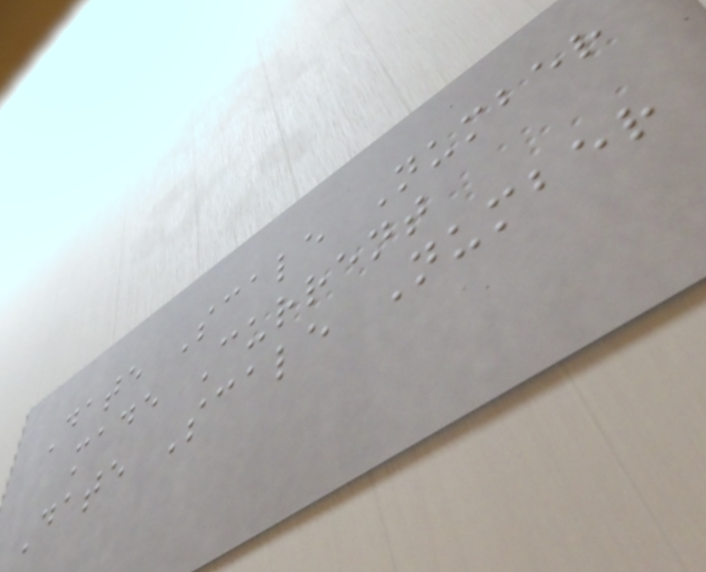Date Scale Number
made Current
Date Scale Number
